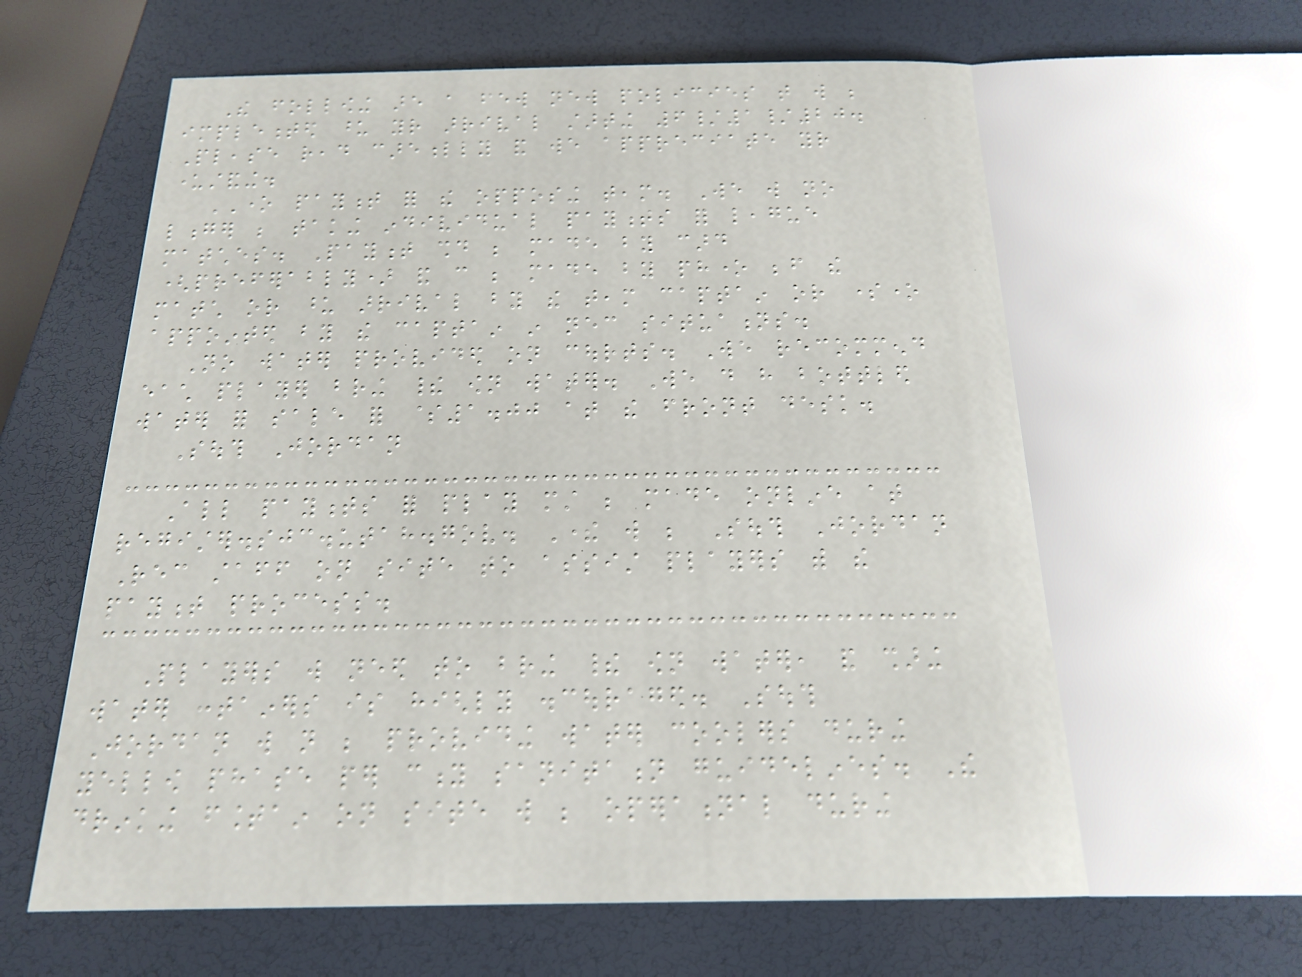The following are a few new policies that will be
implemented upon your arrival starting 6/1/20.
Please read carefully and we appreciate your
understanding.
ONE payment for the opposing team. We will no
longer be taking individual payments for league
matches. Payment should be made by card
(preferably) and can be made by phone before the
match or upon arrival by the team captain or someone
appointed by the captain in necessary situations.
No water provided on courts. We recommend
each player bring their own water. We do have bottled
water for sale for $1.00 at the front desk.
South Jordan
All payments for play must be made online at
register.sjc.utah.gov. There will be South Jordan
Rec staff on site to assist players with the
payment process.
Players will need to bring their own water, and sharing
water containers is highly discouraged. South
Jordan will not be providing water coolers during
yellow phase per city sanitation guidelines. The
drinking fountain on site will be operational during
